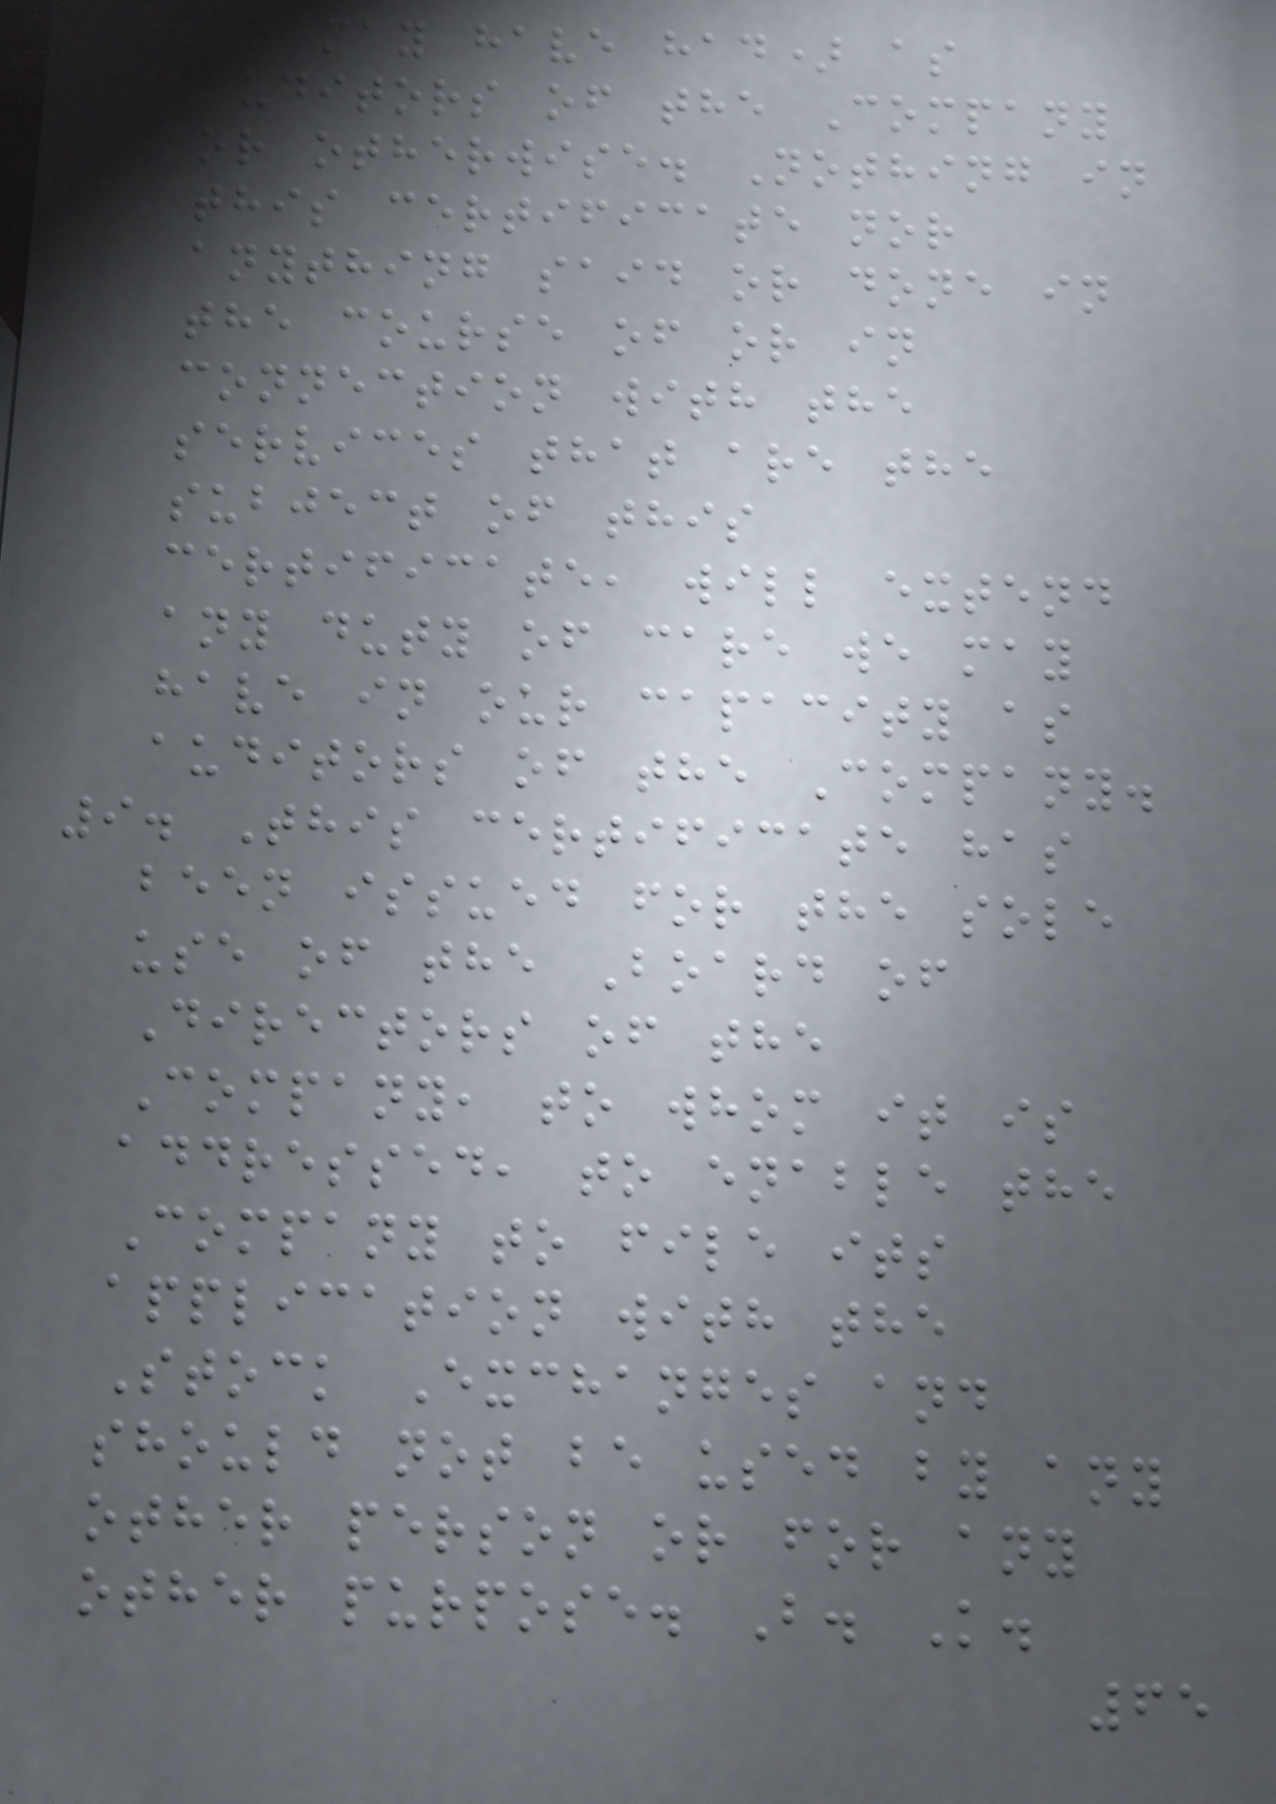(or may have had) as
auditors of the Company
or otherwise. Nothing in
this certificate nor
anything said or done in
the course of or in
connection with the
services that are the
subject of this
certificate, will extend
any duty of care we may
have in our capacity as
auditors of the Company.
9. This certificate has
been issued for the sole
use of the Board of
Directors of the
Company, to whom it is
addressed, to enable the
Company to file its
application with the
Stock Exchanges and
should not be used by any
other person or for any
other purpose. B. K.
65
